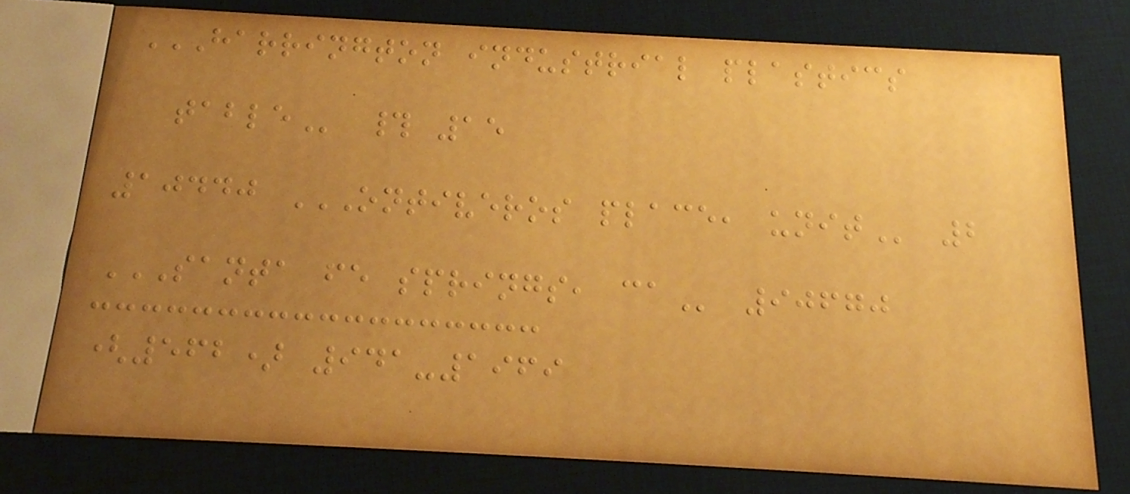HARRINGTON INDUSTRIAL PLASTICS
TABLE # 15
10440 ONTIVEROS PLACE, UNIT 2
SANTA FE SPRINGS, CA 90670
(562) 941-1969
